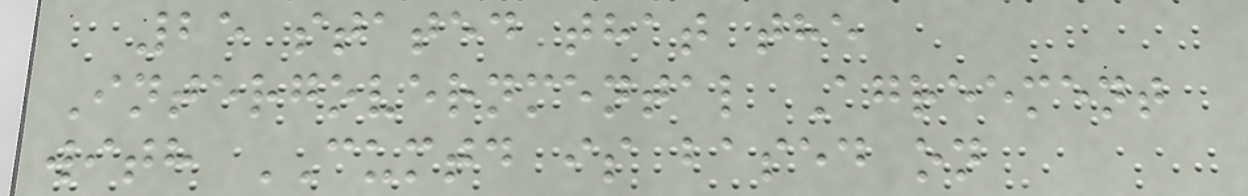25 stated that the
Intergovernmental Agreement
with CUMTD is based on
